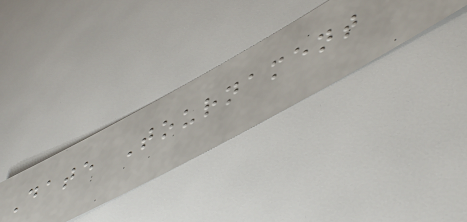Date Tournament
